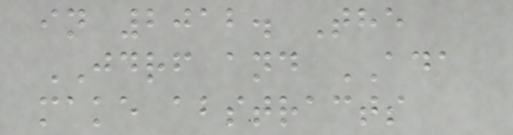in 2012. The
JDRF and ADA
make abstracts
